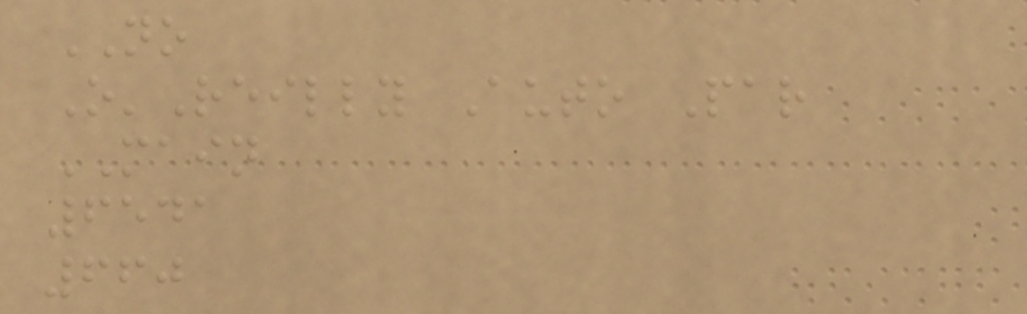NO
O'Reilly Auto Par
MAIN
6541
660
